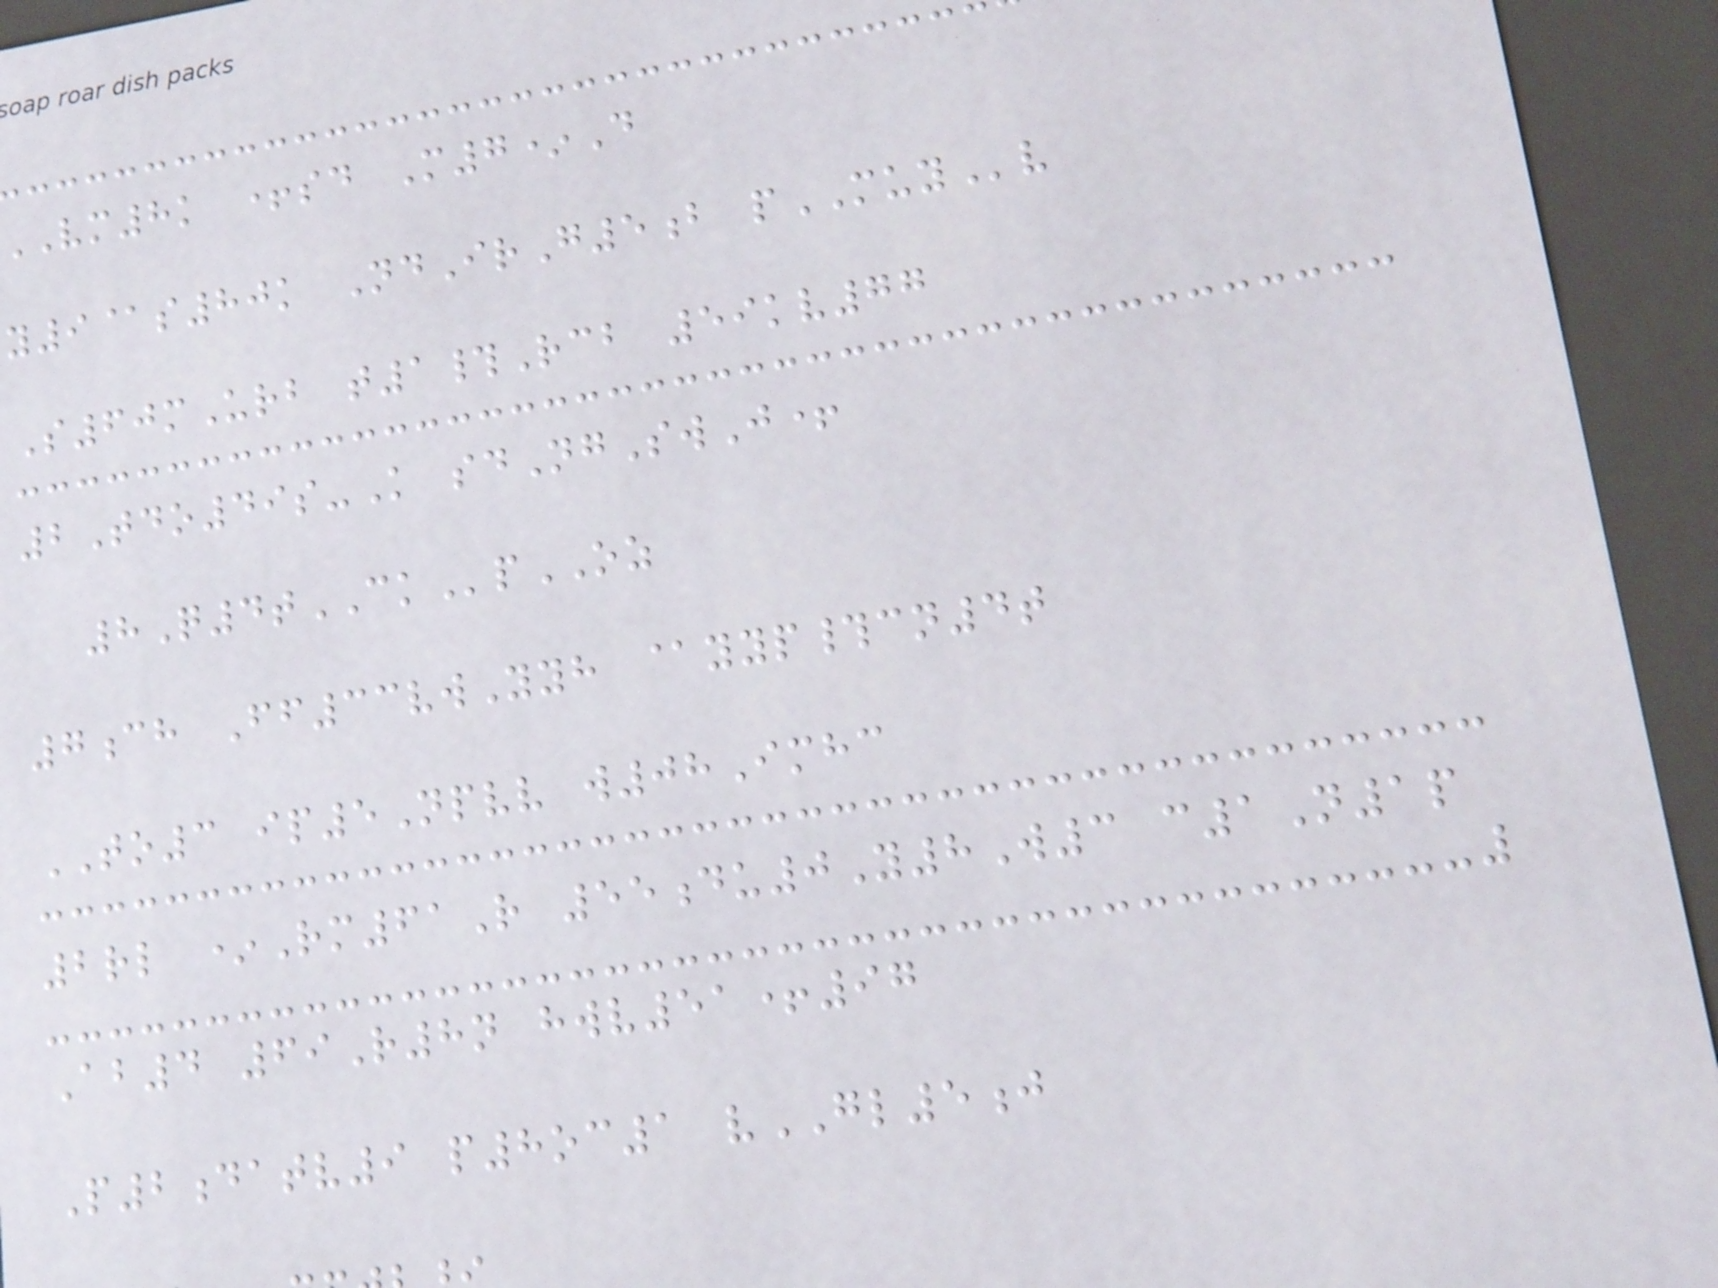vm8k +sd M7*D
y9@s80k NdIrG5b pMUYv
S60mUrb t1#Rcb 59kv77
2Tdo49s-K sdNgSwJ+
8Q4tCKpOZ
7ch Ff33vwYyh @yyp#cn4t
TO3 ip5Npvv w08Imhc
2rl *Rm61R 55du0Y8W3 c1N1p
Ab4 69R8n hwv51+97
P2datv9 p8oc1 vGL5j
